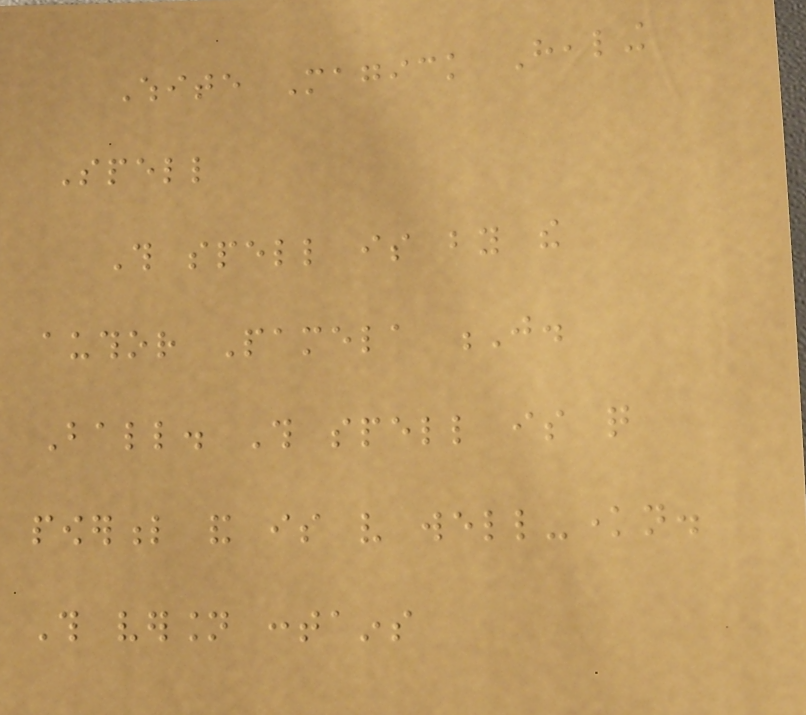White Magick Healing
Spell
This spell is by the
author Pamela J.
Ball. This spell is quite
powerful and is very well-known.
This version contains
